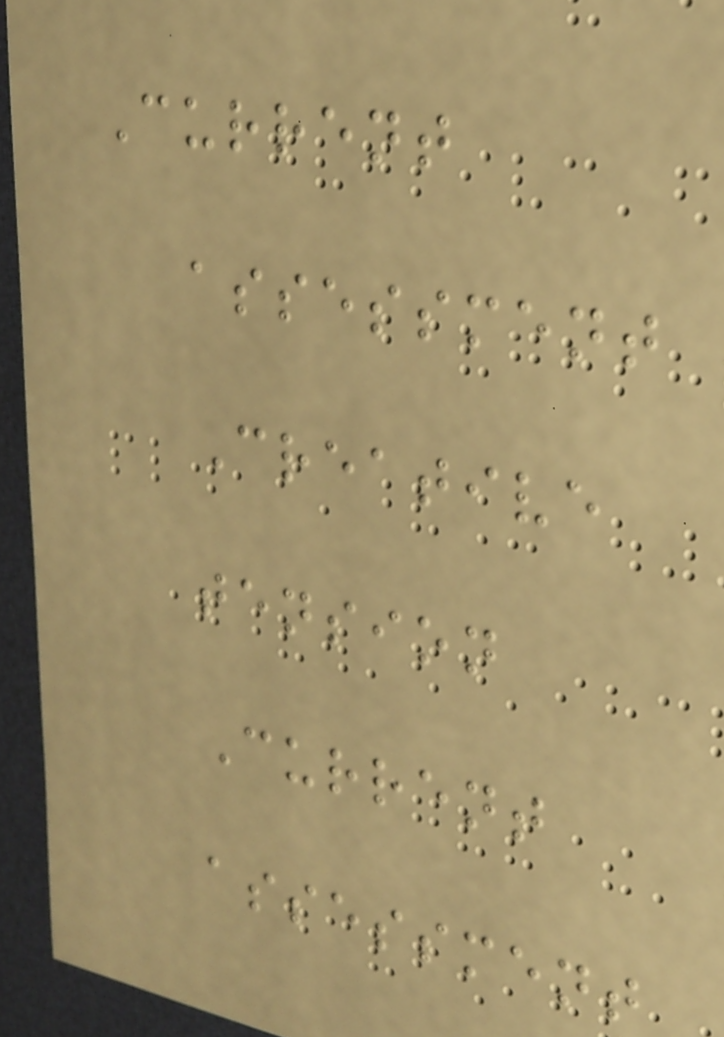Current
assessment
Creative
tension
Current
assessment
